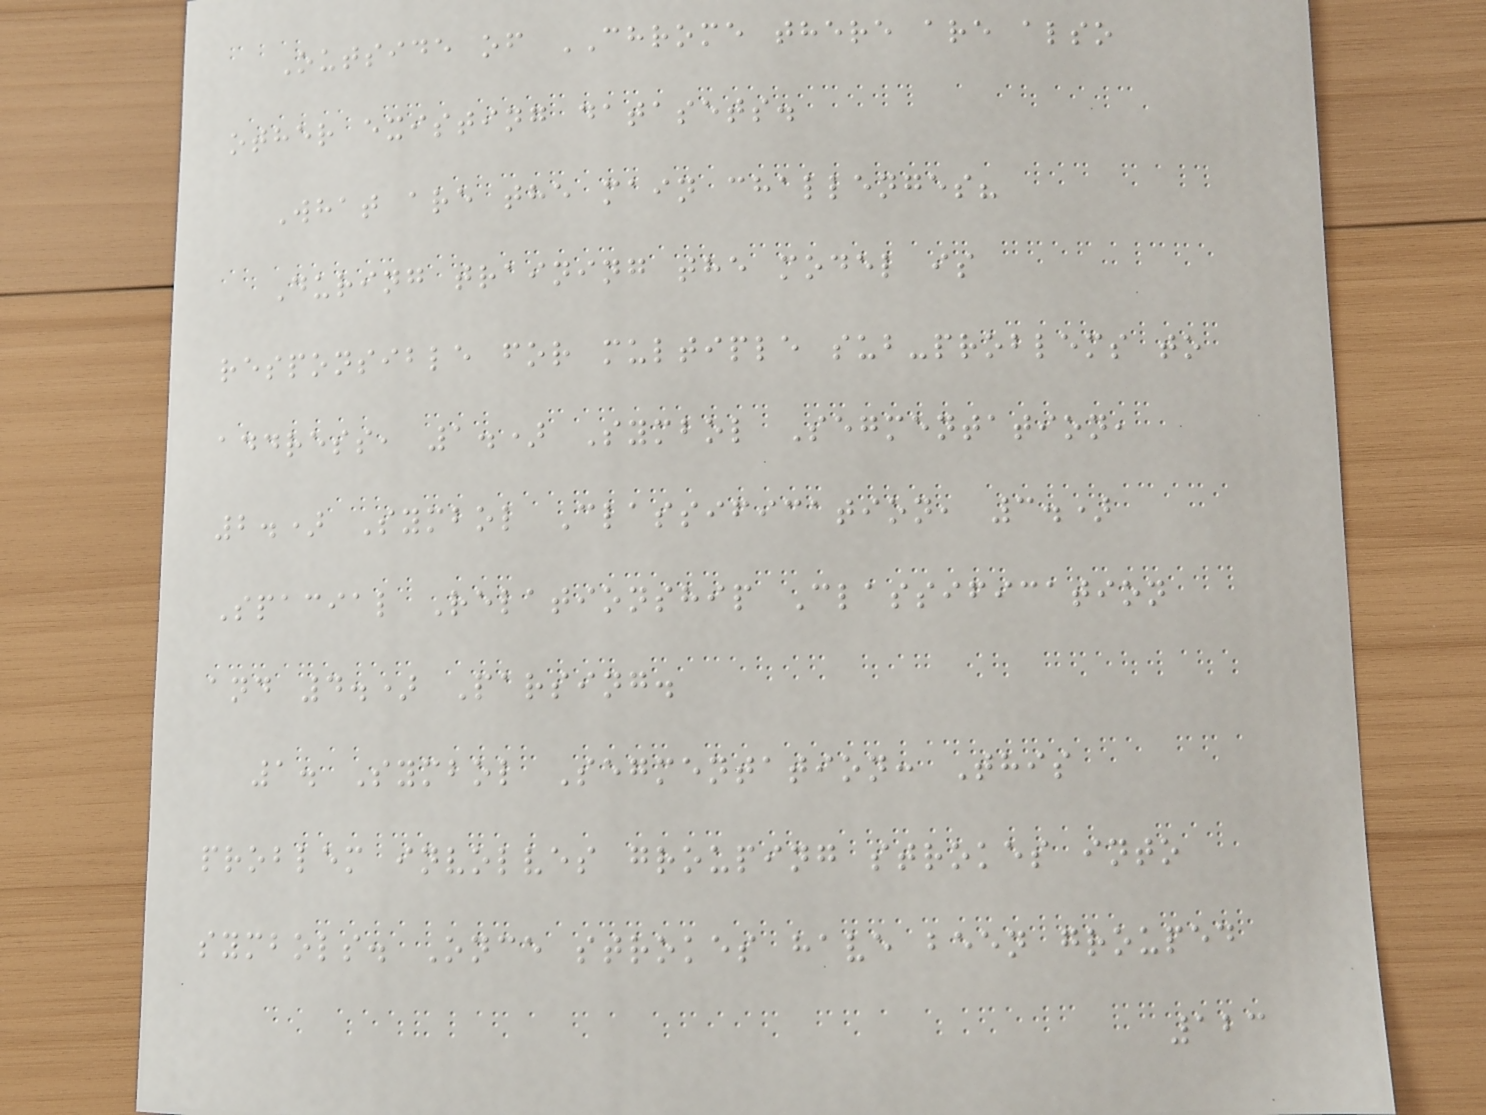Outside of CHROME there are also
other existing datasets.
What are the main challenges?
During training the model is
responsible for multiple sub-problems to
address, 1.) Symbol Segmentation,
2.) Symbol Classification, 3.)
Spacial Relationship Classification
and 4.) Parsing.
1. Symbol Segmentation: This
problem involves grouping strokes into
symbols. Once strokes have been grouped
123
